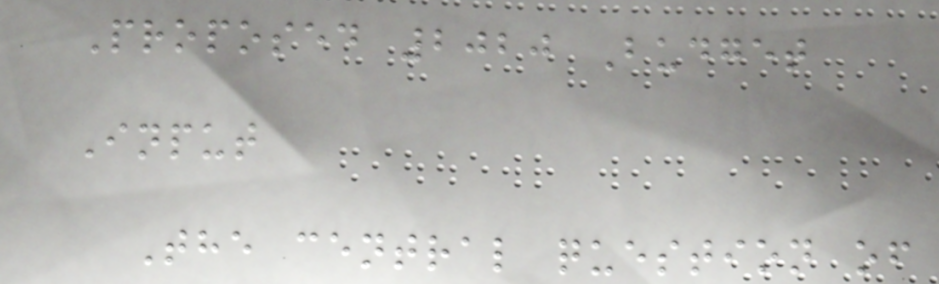Proposed 2020 Budget
Input
The central question of
